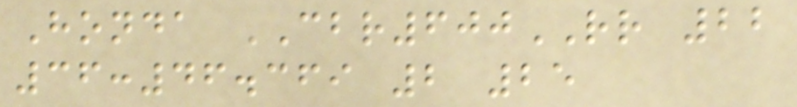Honda CBR600RR 22
36:46.369 2 25
